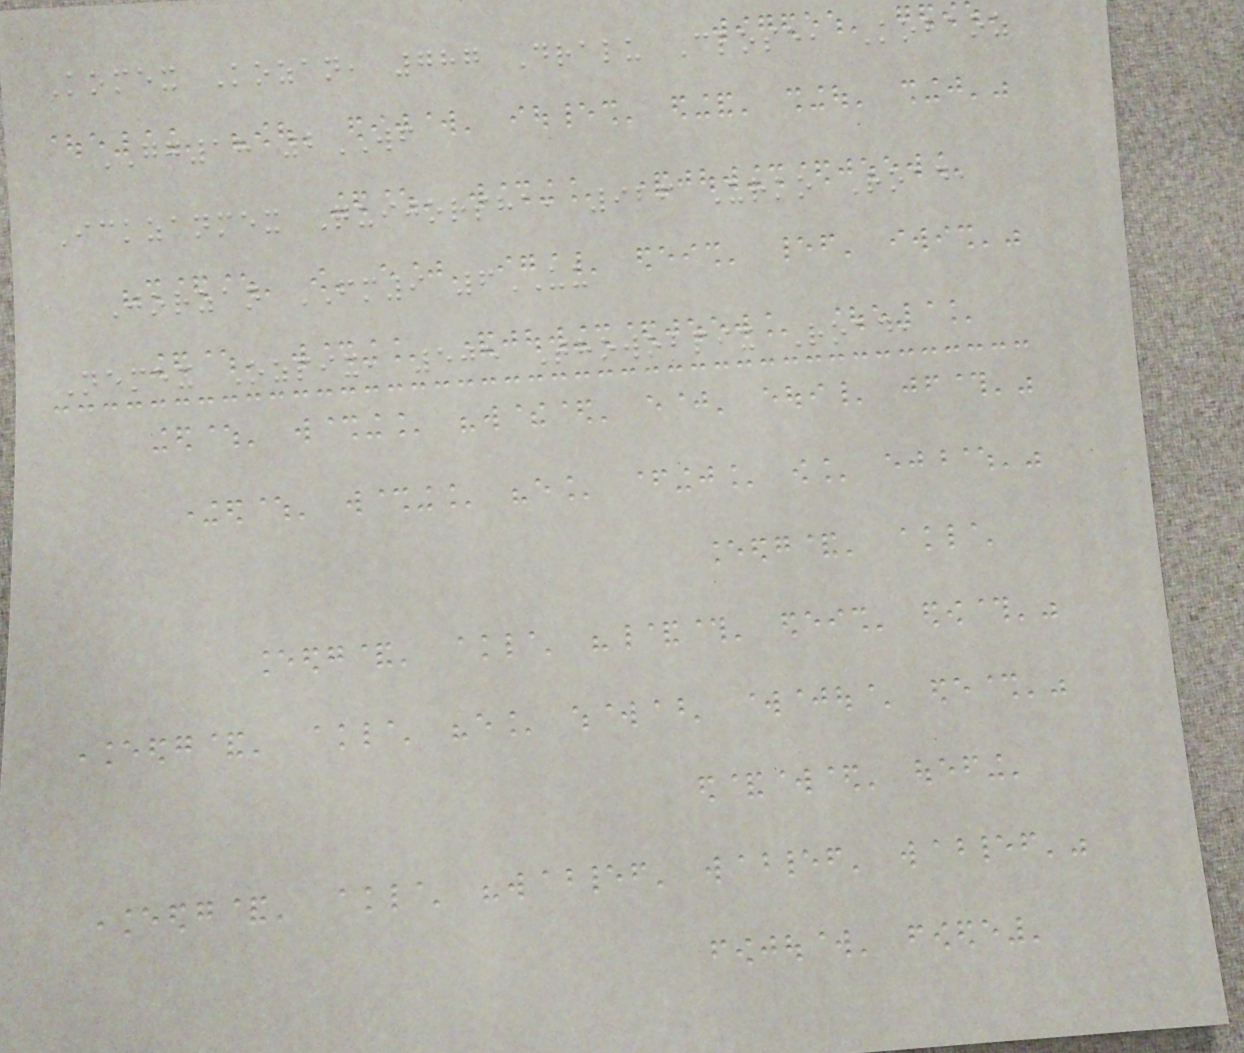Komex Kozan, 787 Dralu Close, Kobaoz
GG18 2WF
Ickzanmex Quijorsha, 926 Urko Road,
Jorzan FM9 6UU
Nemex Ozpix, 505 Thowobpix Road,
